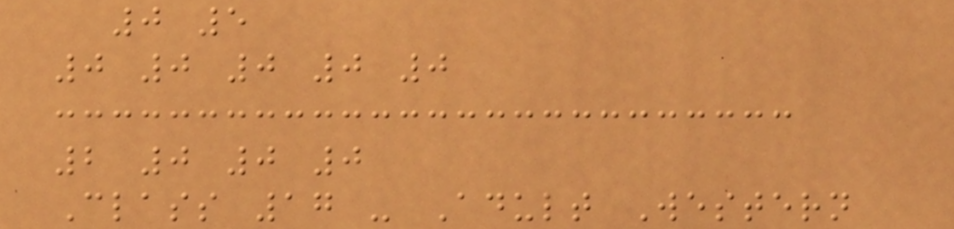0 5
0 0 0 0 0
2 0 0 0
Class 17 - Adult Western
